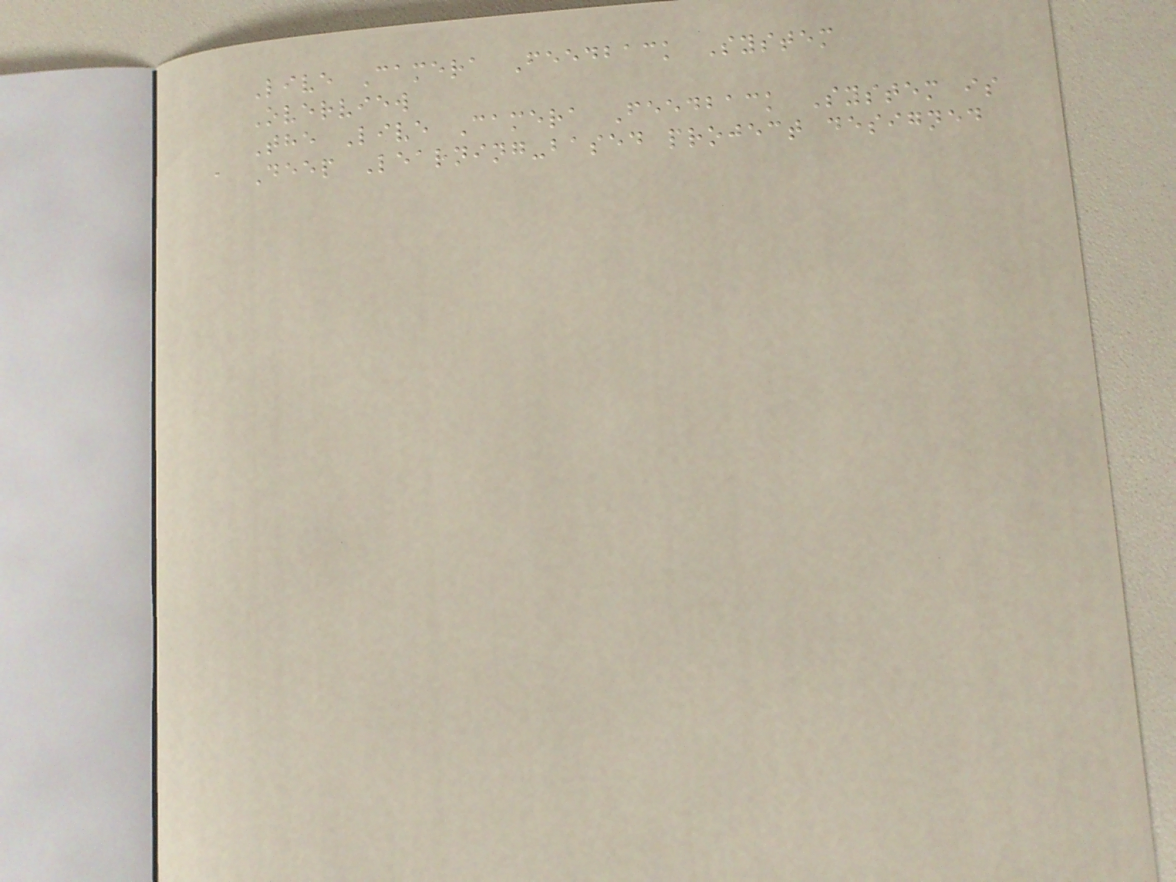Live Camera Feedback System
Overview
The Live Camera Feedback System is
a Deep Learning-based project designed
